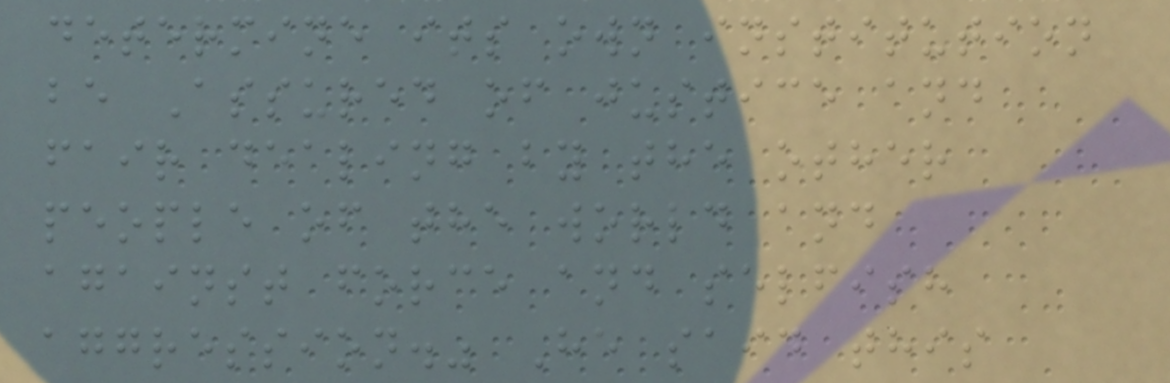determine its own institution
be Assured of justice and
fair dealing by the other
people of the world and
against force and selfish
aggression." He said this
